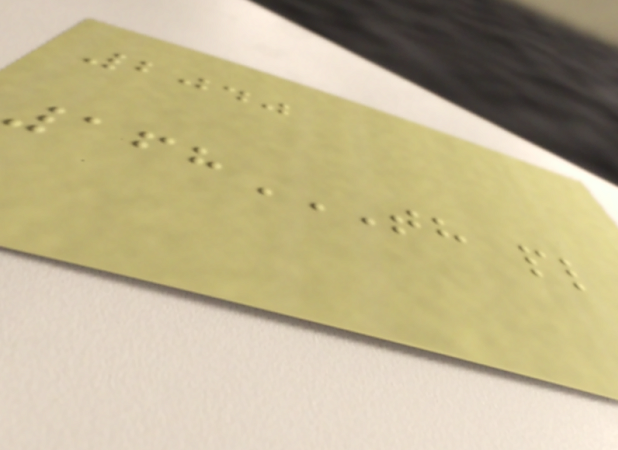2040
168TH PL
